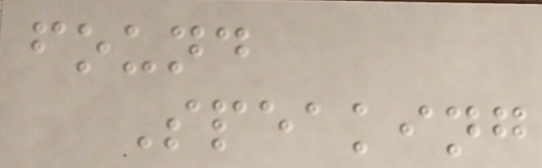found
Speaking
